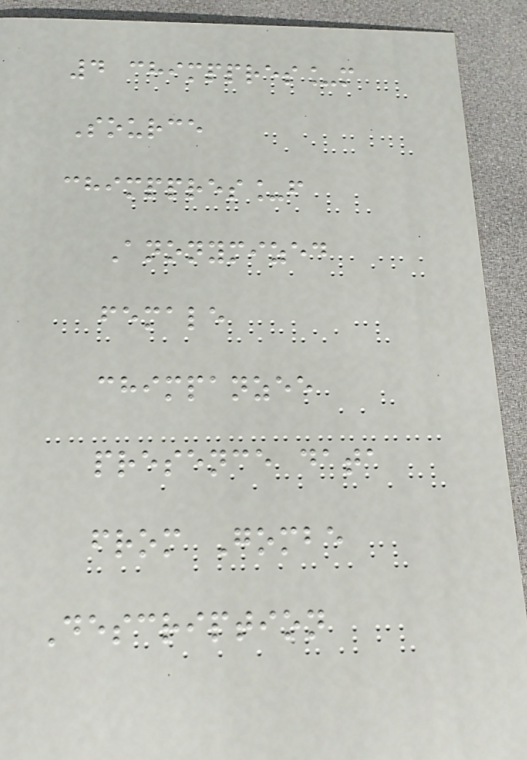4 chimppres_m
Source
chimppres_f
Anonymized
female
chimpanzee
presence data
from Gombe
Description
